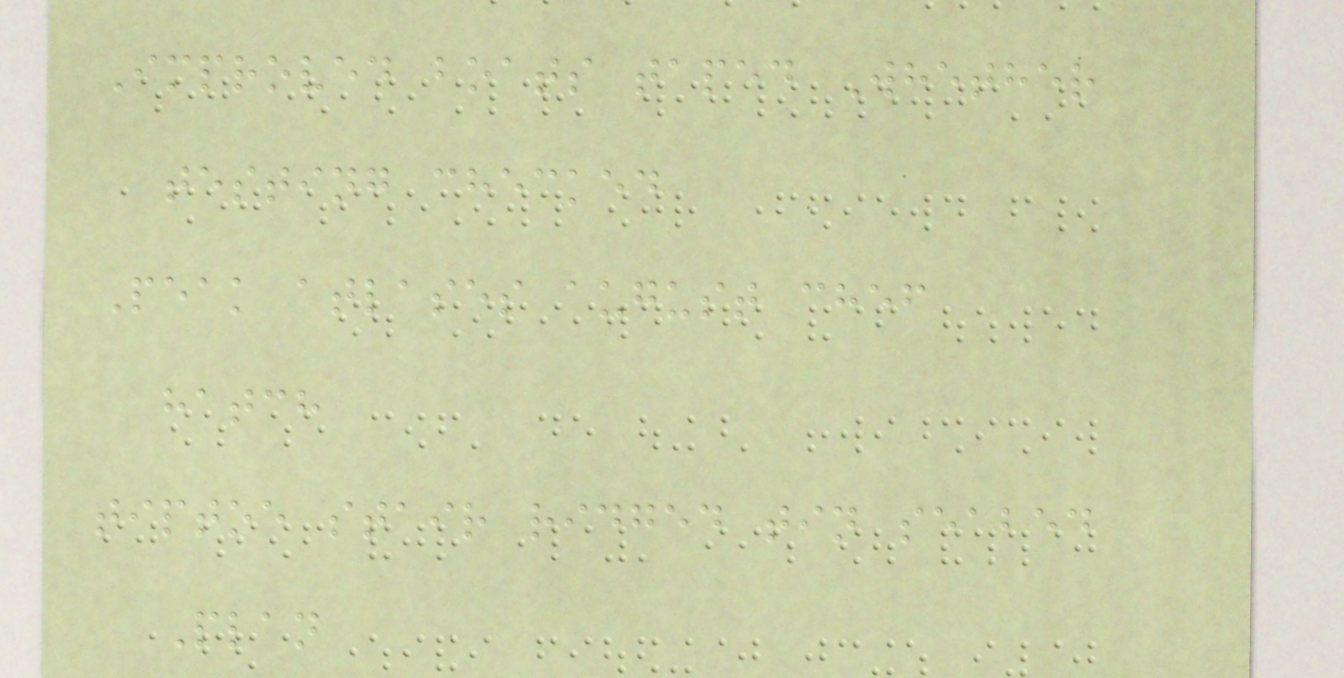Improved boats taped Whether
testing checked
Peak atlases august chef
hatch
tiptoe stair ridged tin seabed
Plan
